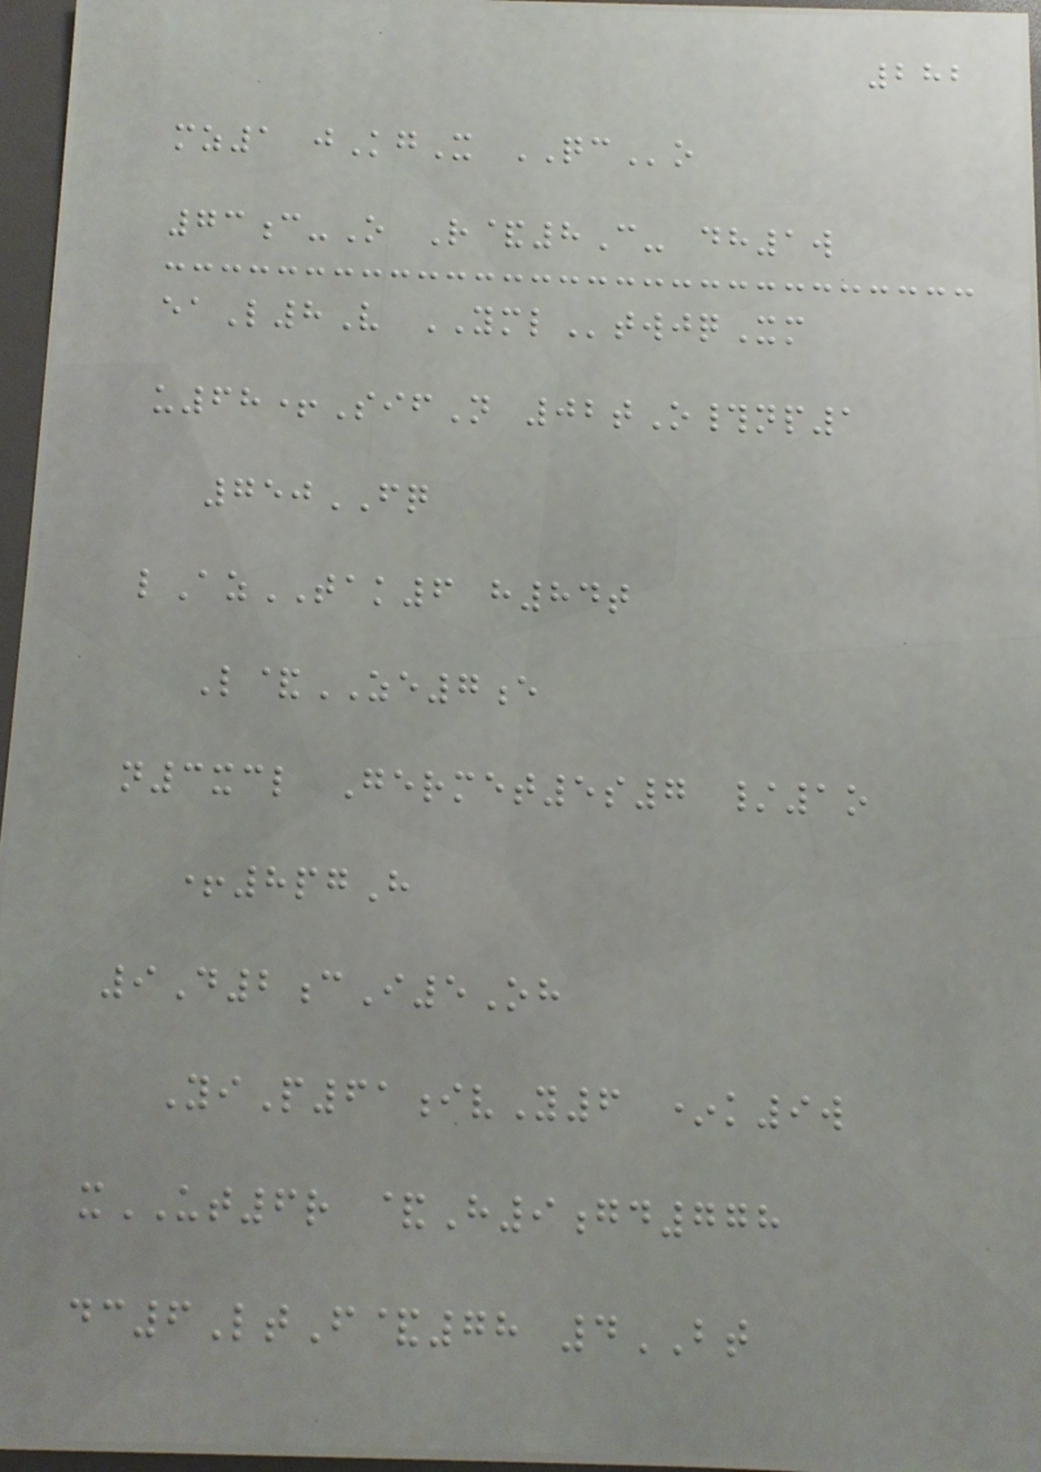282
mz1 jKgX QCo
73c-O R&8C- dh1w
eaL8V YMLtwjqXm
u68+SifN 02tO#np1
750FQ
lAzTAK6 h84t
L&ZE7e
n3xcl Germet5s7 /1o
+8pgH
9D2cI5Oh
YiP61ivY6 *k9w
xUT6r &H9gd778
dc6LtF&78 4BT
